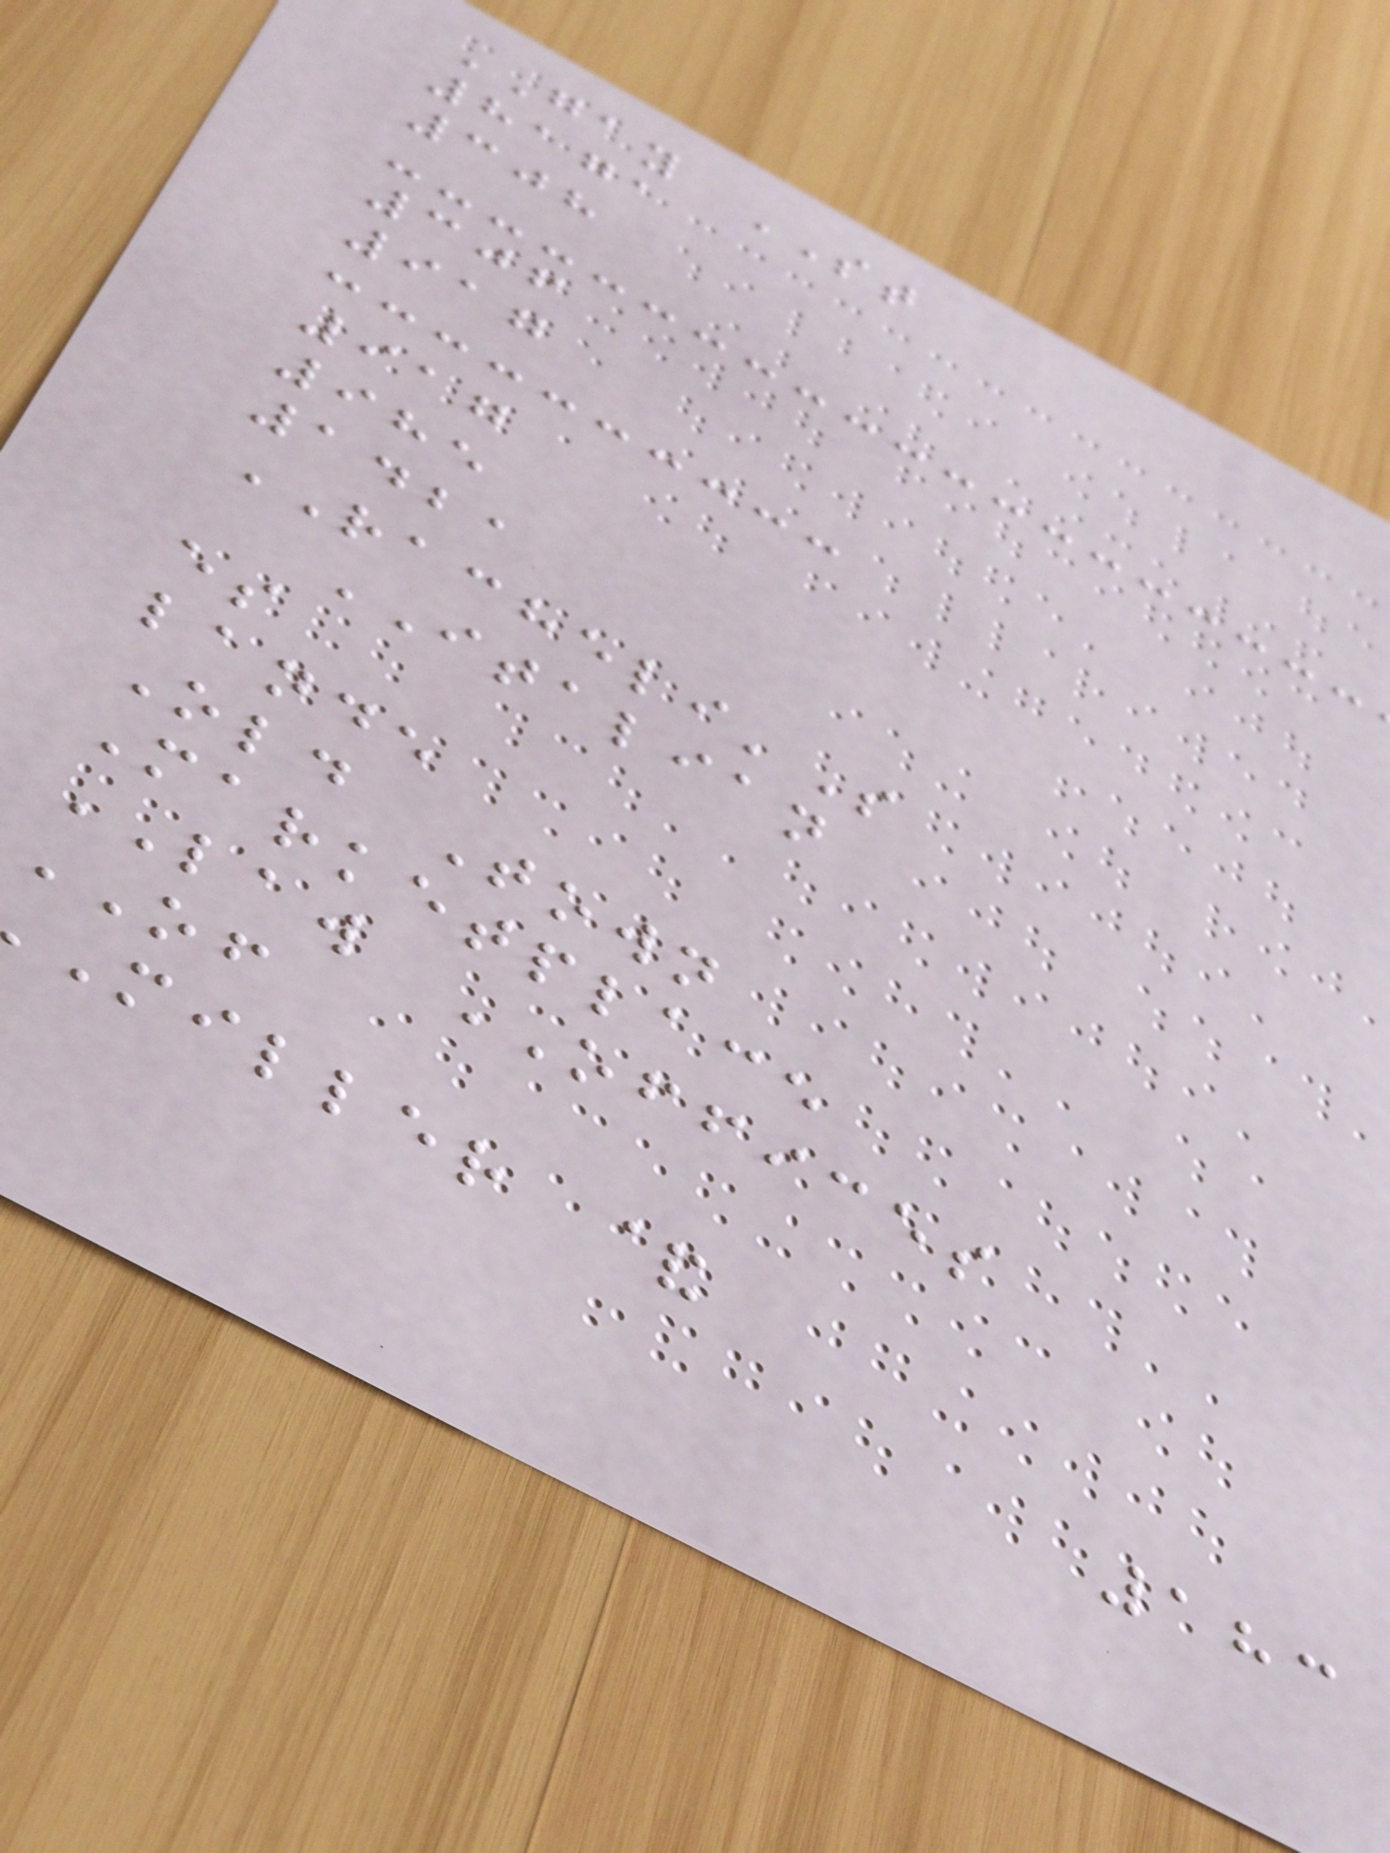GAY ST
8171
308
306
917
917
985
1421
RACHELI'S
ITALIAN
es
lande
Old Town
Marketplace
LAW OFFICES
OF
miller &
183
